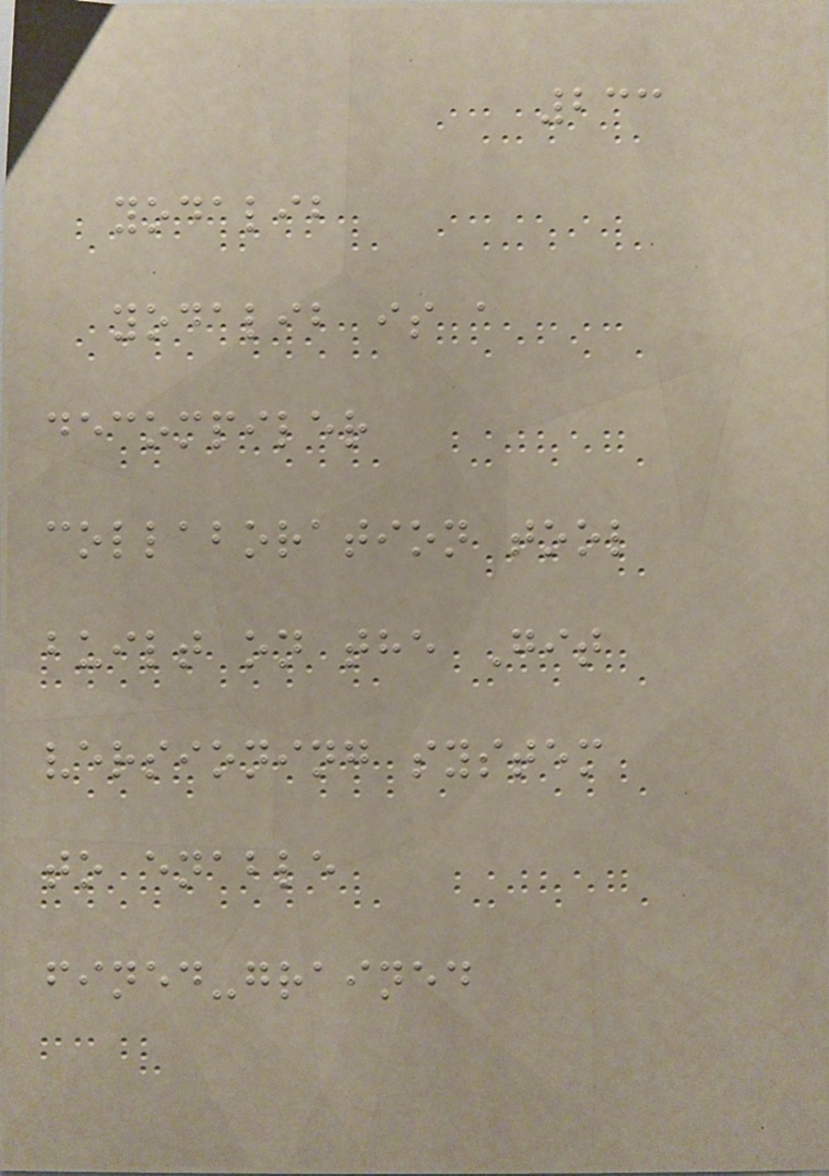233
yodalib
yodalib is a
decompiler
collaboration tool
built on the Git
versioning system
to enable
fined-grained
